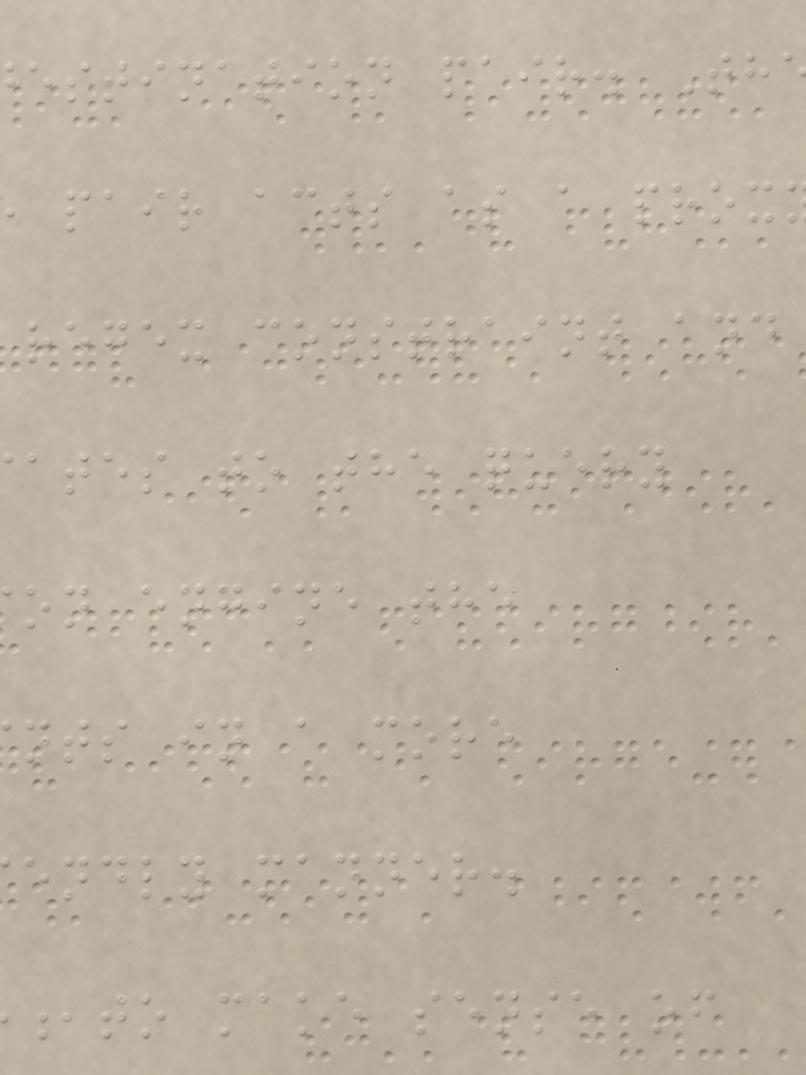estination pair. Th
pair acts as a prox
regex constraint and
ates to the query
on engine the
nts in a more
endly manner.
,to make sense of
